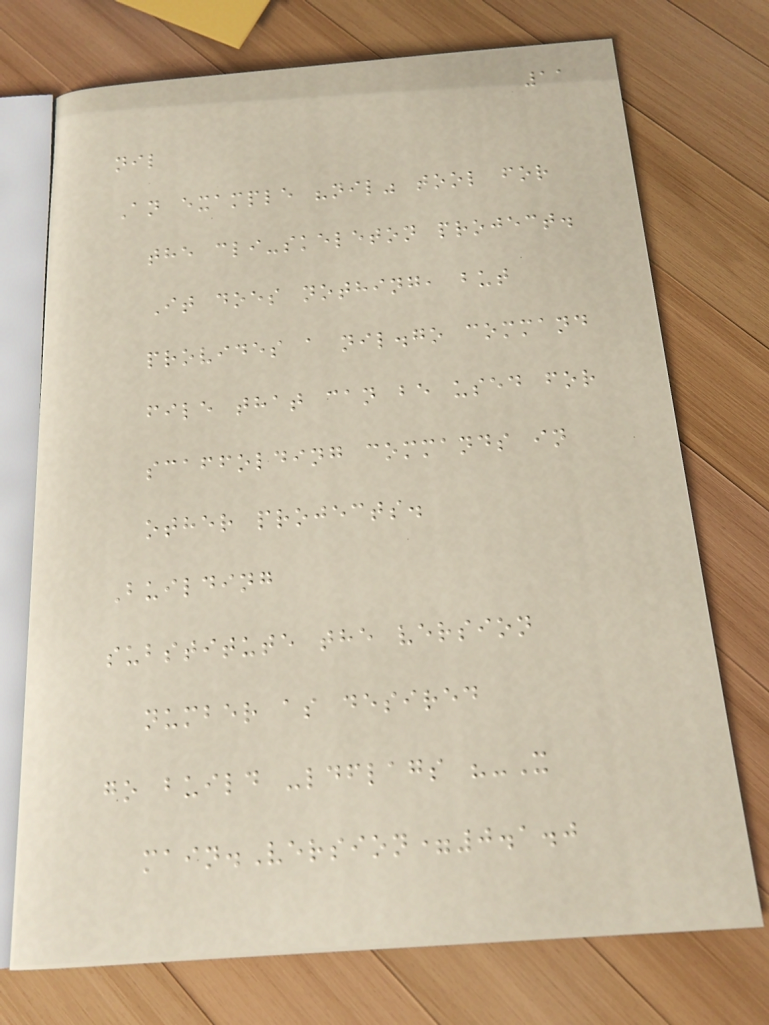11
nil
An example "nil" tool for
the cli-skeleton project.
It does nothing, but
provides a nil.go command
file that can be used for
scaffolding commands in
other projects.
Building
substitute the version
number as desired
go build -ldflags "-X
main.Version=0.1.0
